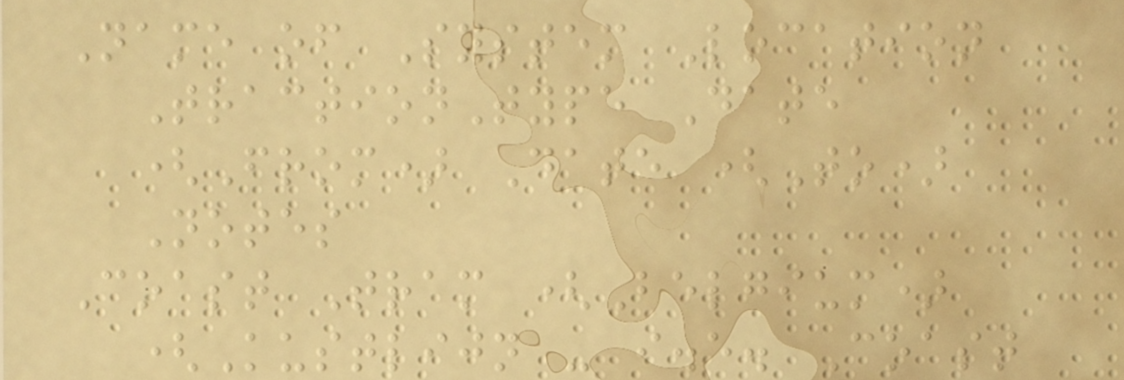Name of System Location
TractionType Date
(From) Date (To)
Notes
Coast Tram (Belgium)
(Kustlijn - i.e. Coast
